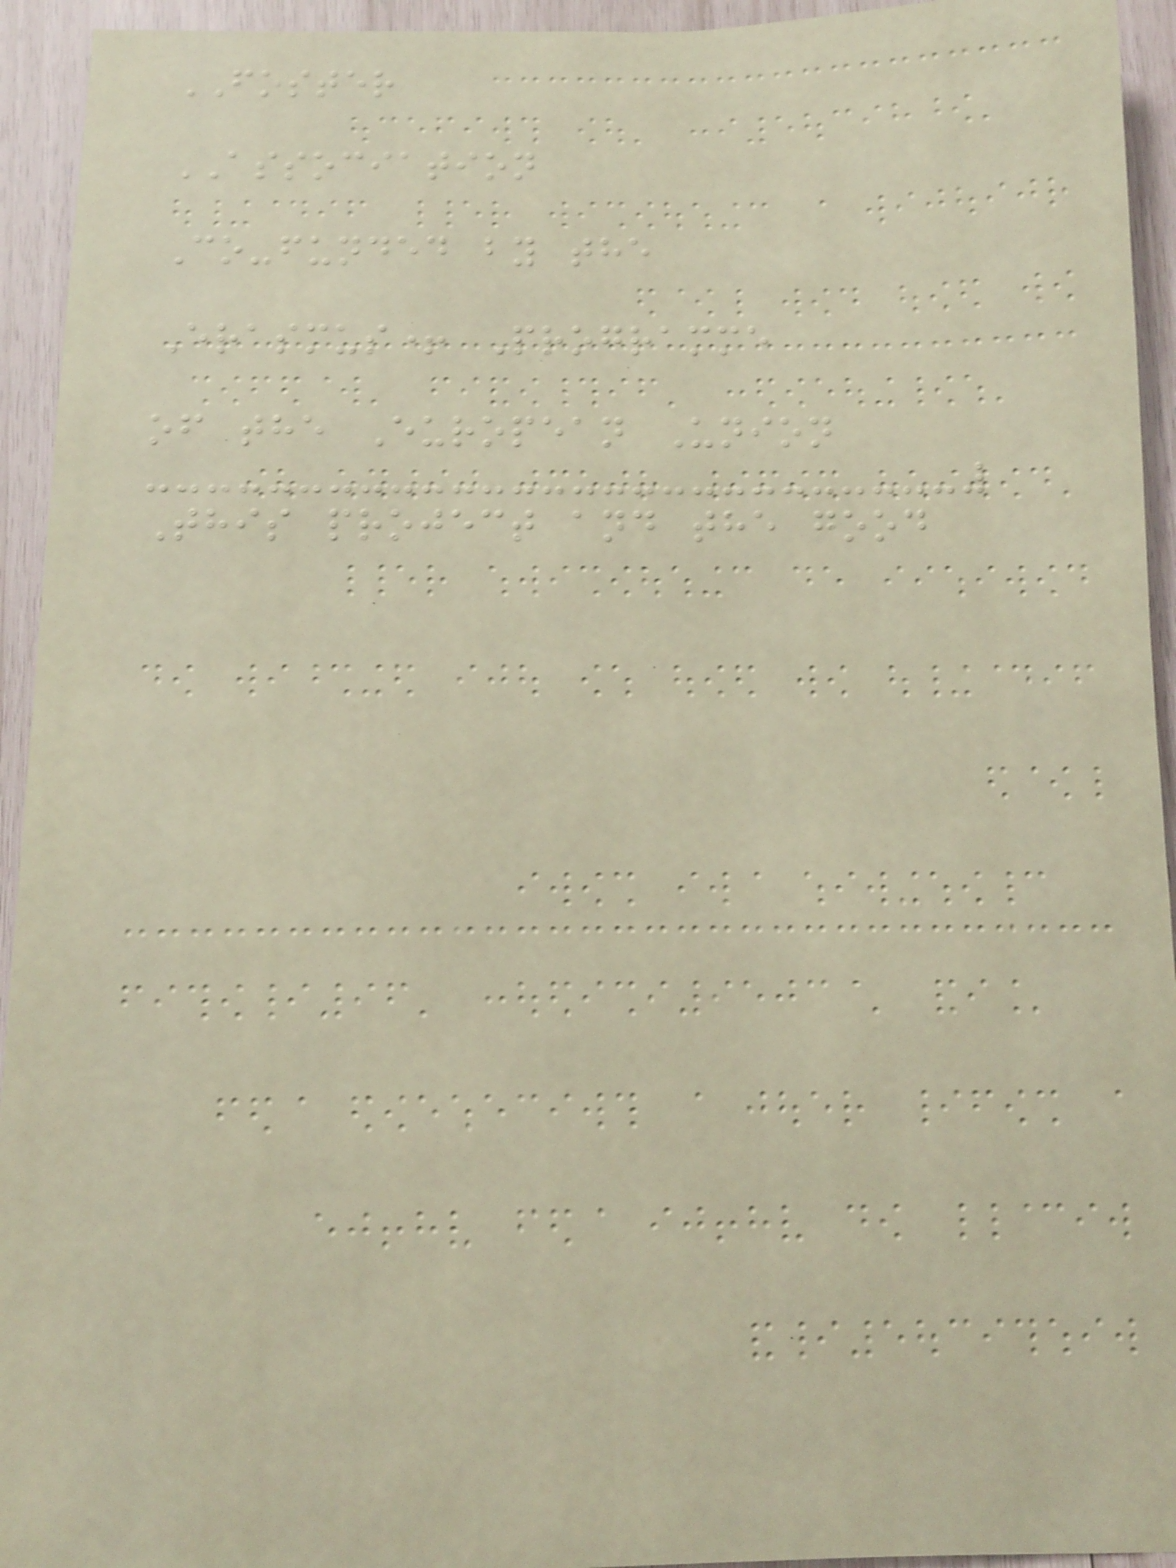FOSTER
ASSOCIATION
Co-funded by the
Erasmus+ Programme
of the European Union
This project and the good
